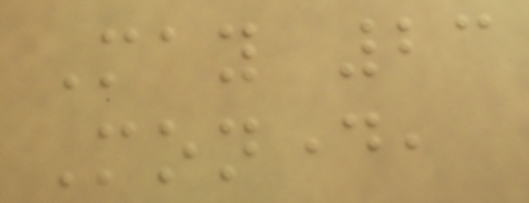May 23
Monday,
